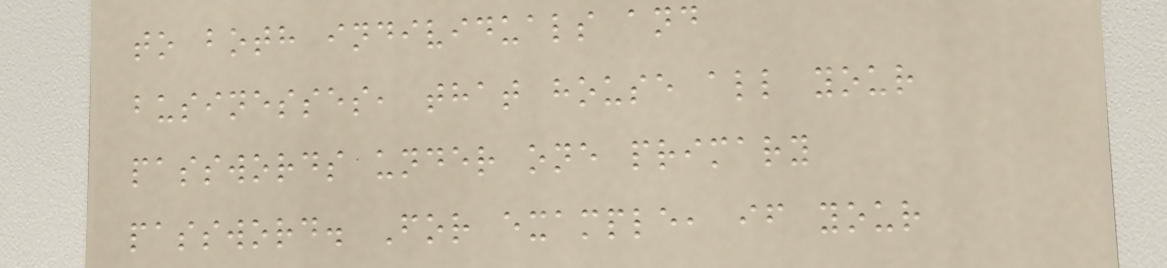to both individuals and
businesses, that house all your
passwords under one primary
password. For example, if your
